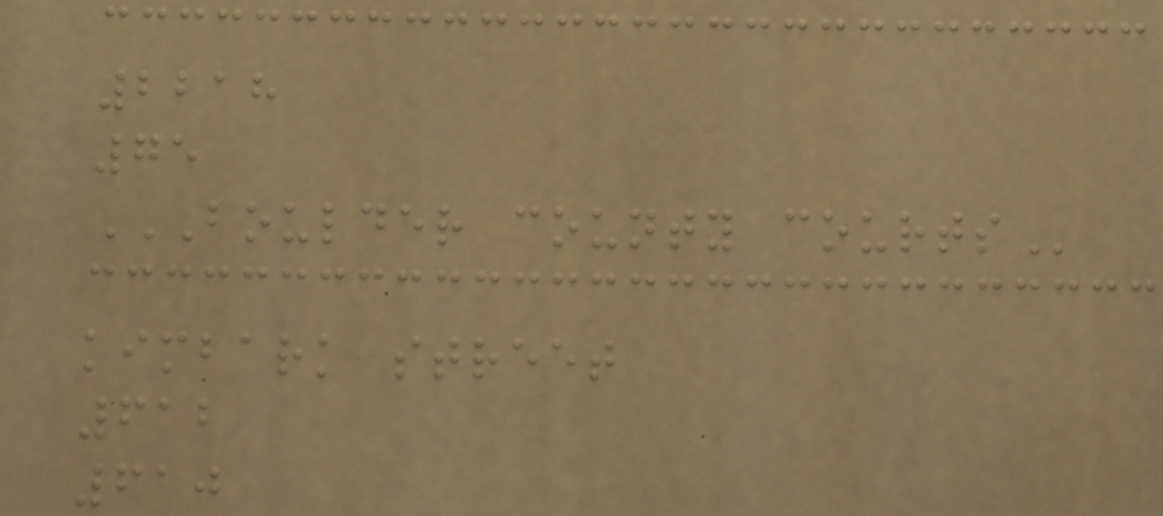2218
75
BOULDER COUNTY COURTS
kimbark street
612
610
